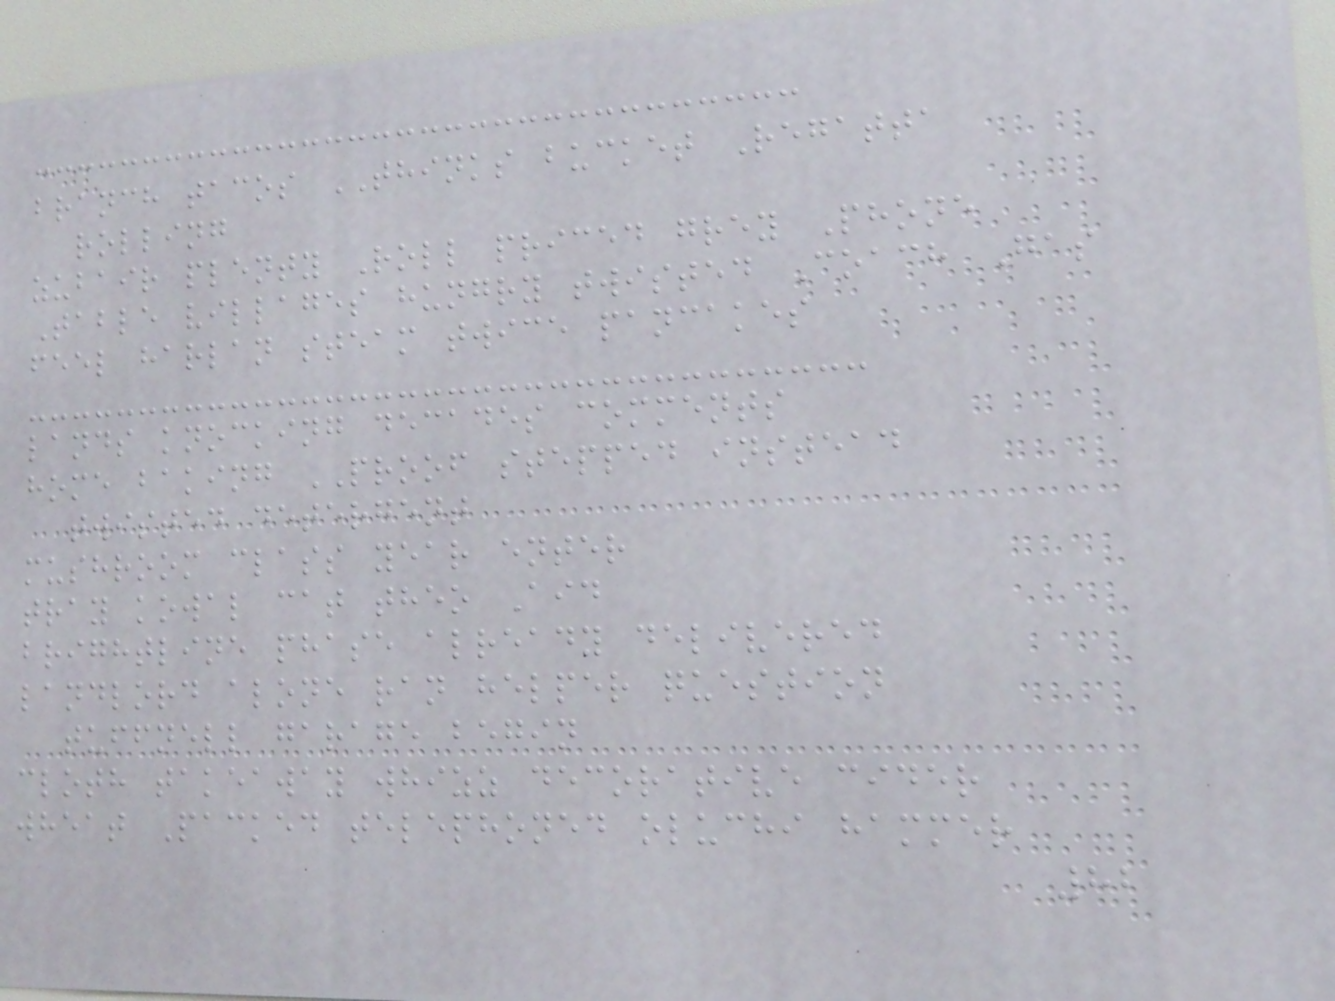branch tacos THINKS bucket Regatta
rolling
zubair plenty Roll priced grey Phone
Table villages hungry twisted Coach Gas
feel harlan steam twice pancakes
lands knocking decades comments
home baking PROOF stepped instead
twisted detergent
mushroom class year enter
tray kowal cat theo Aid
brightline phase already delivered
landlord alone ran helper question
tuffnell garage begin
cloth takeaway whizz decorative cider
wheat Packed telephoned oluchi hammer
82
